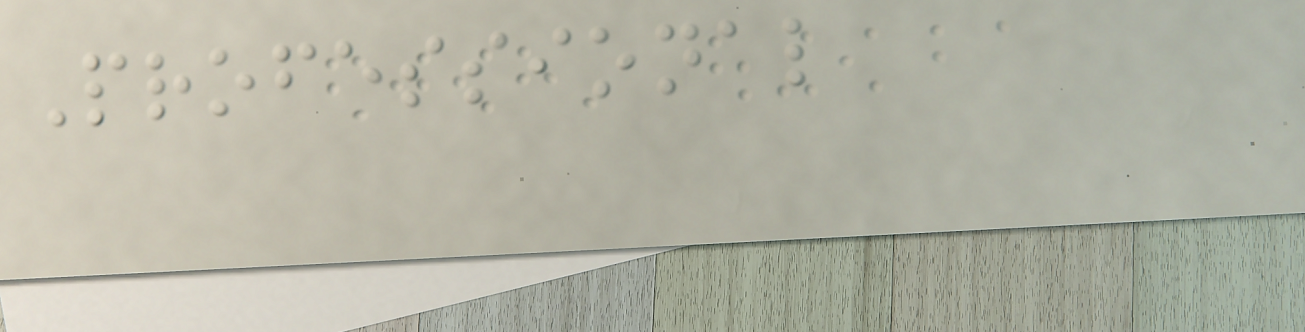Professional
